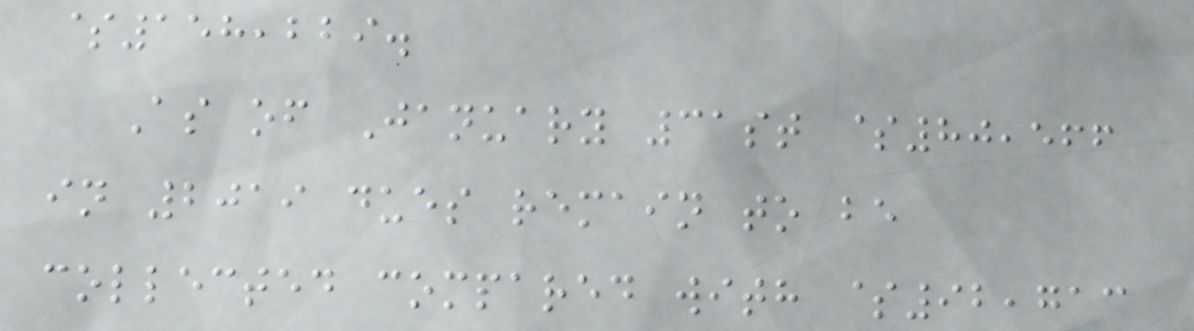$158,229.
As of January 31st $80,566
in 2019 dues remain to be
collected compared with $92,713
